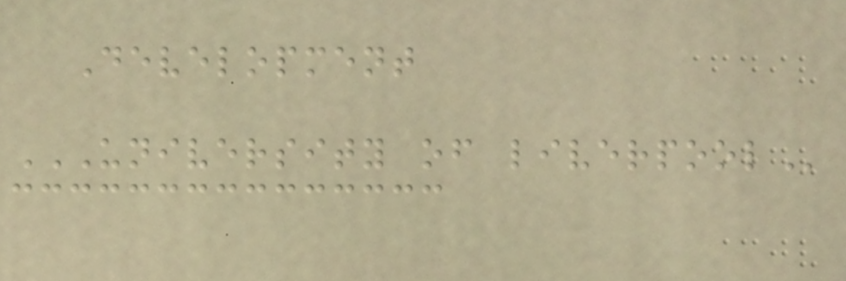Development
UNIVERSITY OF LIVERPOOL
